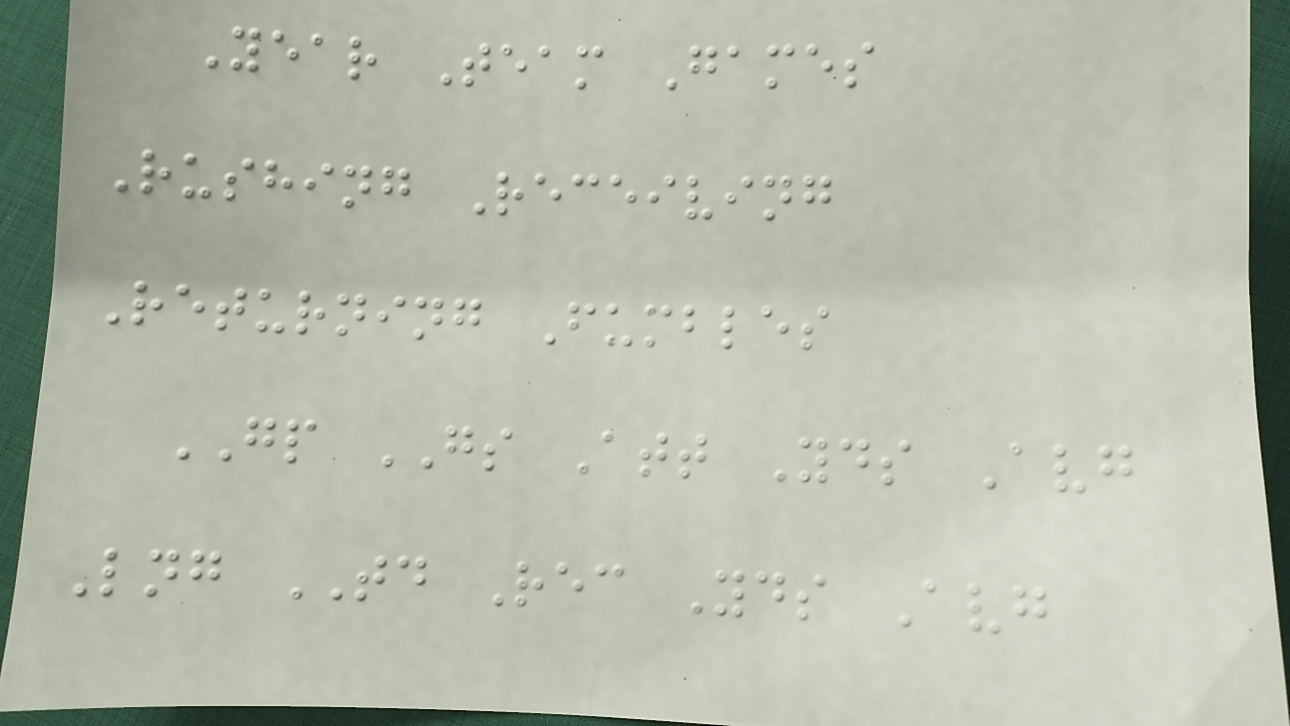Year Team Games
Rushing Receiving
Returning Fumbles
GP GS Att Yds Avg
Lng TD Rec Yds Avg
